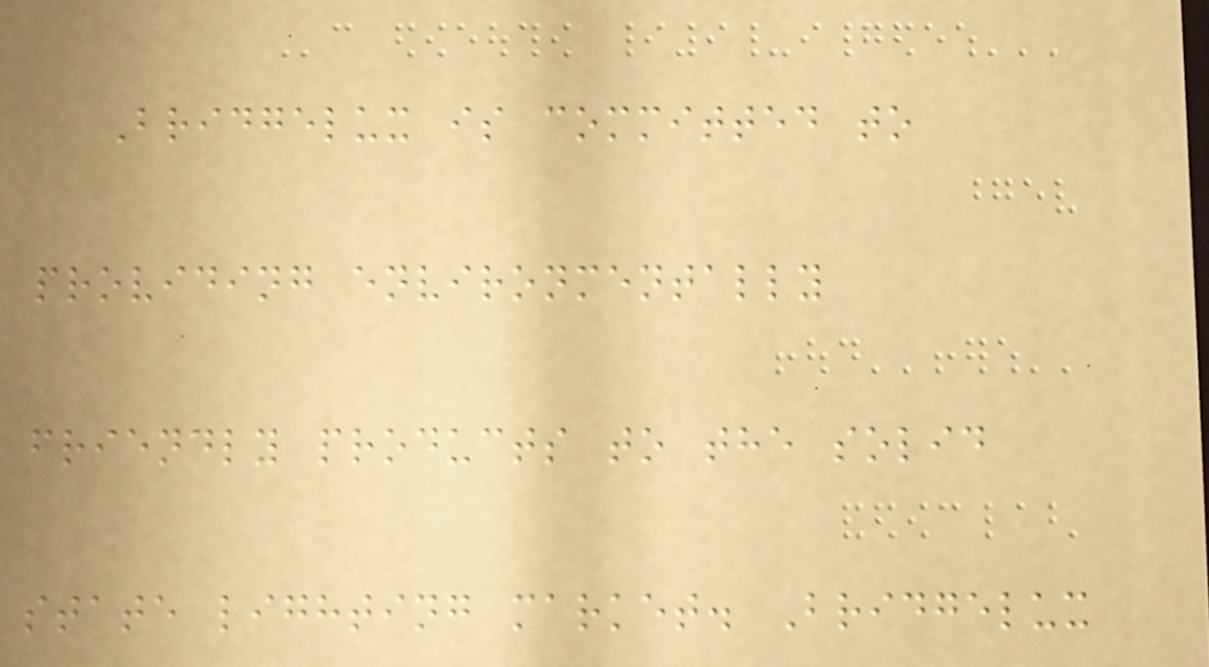Bridgelux is committed to
providing environmentally
friendly products to the solid
state lighting market. Bridgelux
